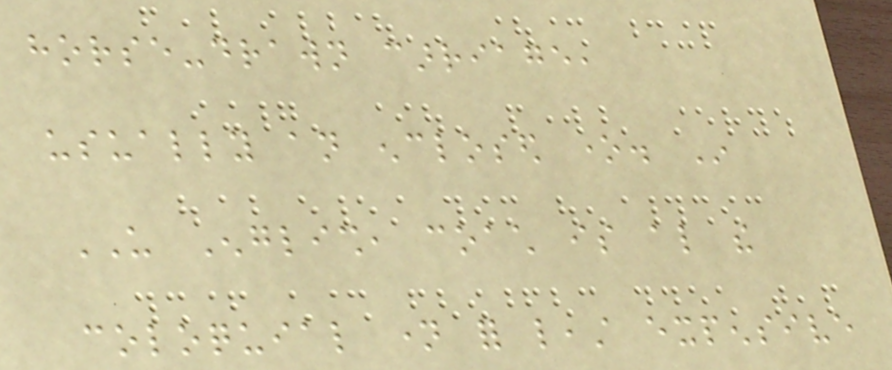horse-drawn carriage,
usually an enclosed one. In
US English, coach is also the
coloquial name for least expensive
